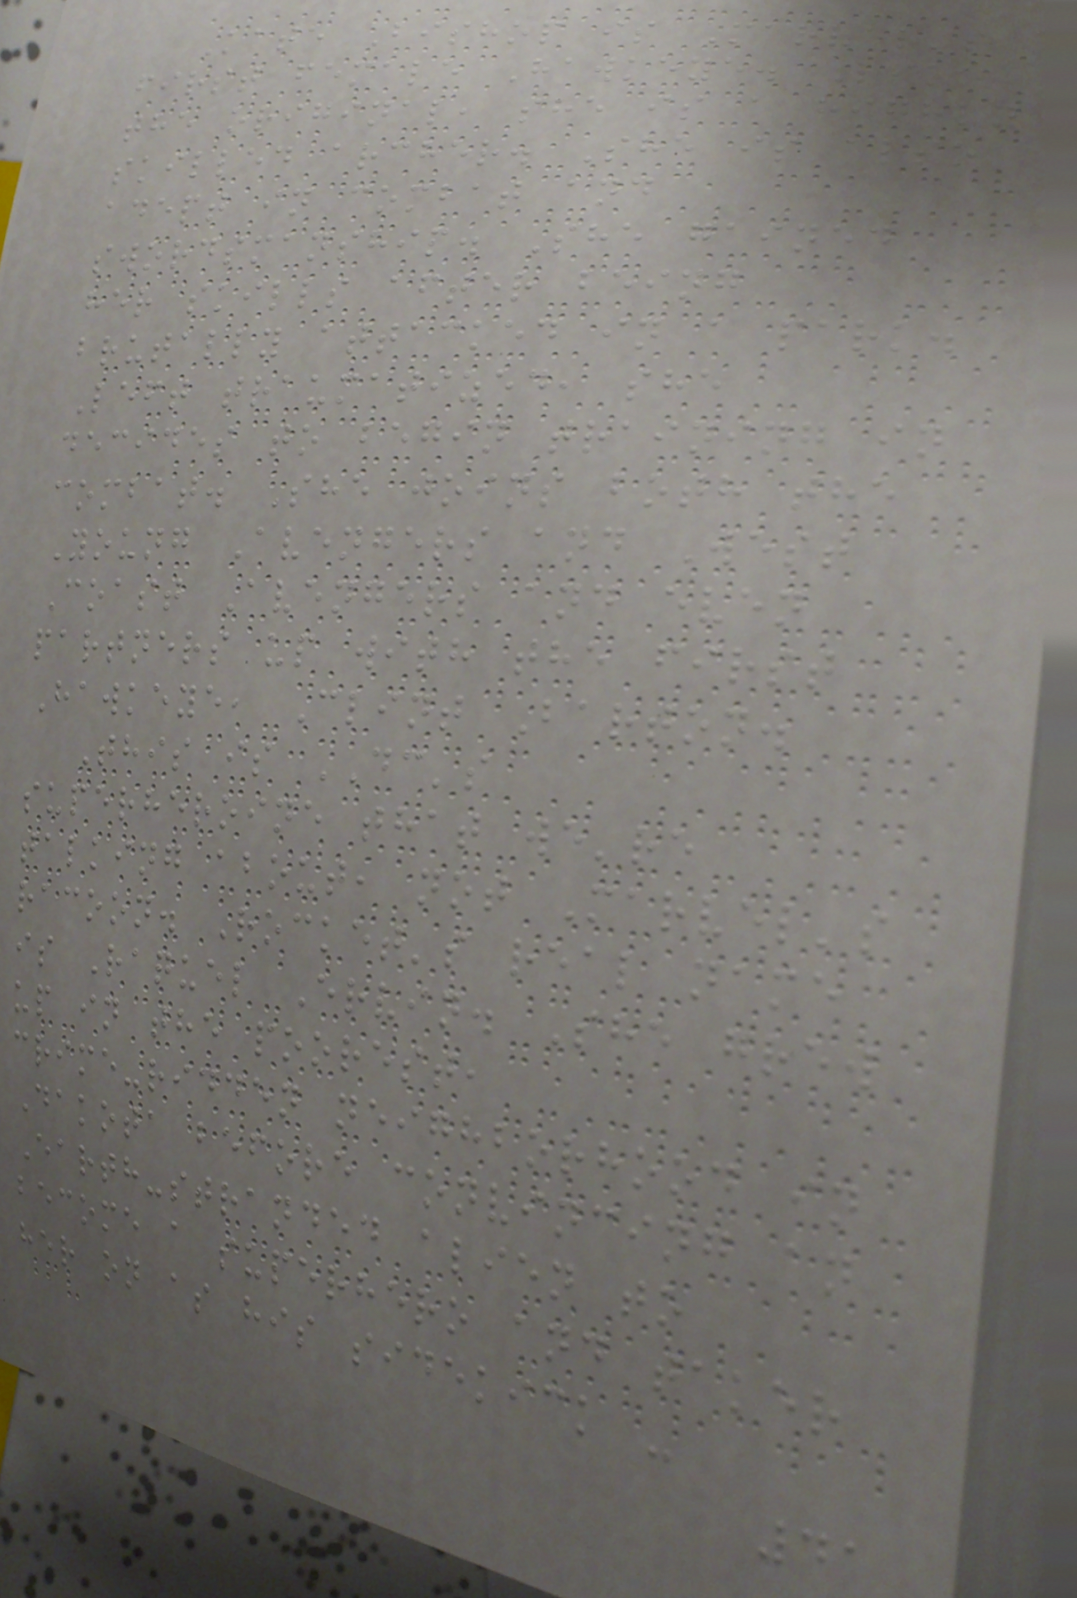Kate Bishop is Marvel's
first female Hawkeye. Like
the original, she is a highly
skilled archer. She is also
adept in combat and
swordsmanship. She gained
her skills after being
brutally attacked in a park.
Left traumatized, she
decides to begin training in
combat. She joins both the
Young Avengers and West
Coast Avengers and even
partners up with the first
Hawkeye, Clint Barton.
This is DC's
superheroine that we're
talking about, not Marvel's
racoon. Rocket's real name
is Raquel Ervin. She grew
up in the poorest,
crime-ridden neighborhood in
Dakota before convincing an
Earth-stranded alien to
become a superhero and taker
her on as his sidekick -
41
